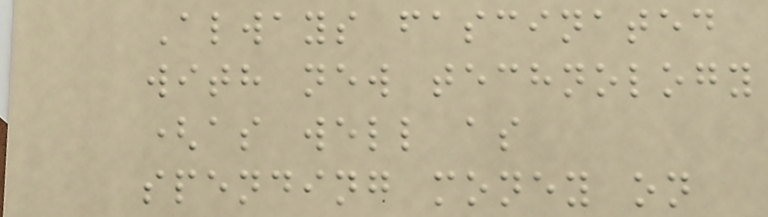Always fascinated
with new technology
(as well as
spending money on
